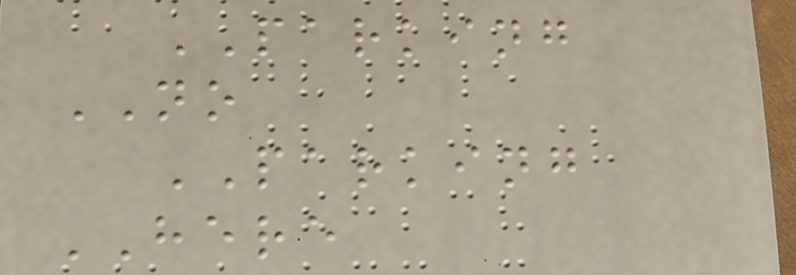PARKING
NO
PARKING
HERE
